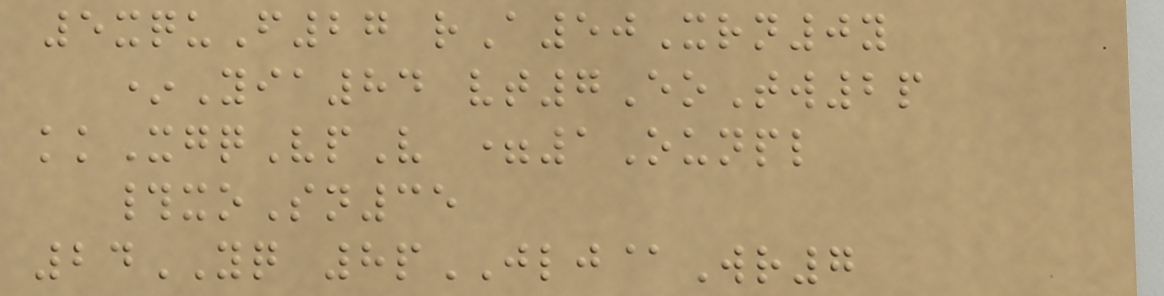5xquF27 rA50Xrn0y
*Yia84 vt7EoTw2p
kkXgqVpV =1Ounpl
#xoSn35
24YQ 8pJLJ@Wr7
